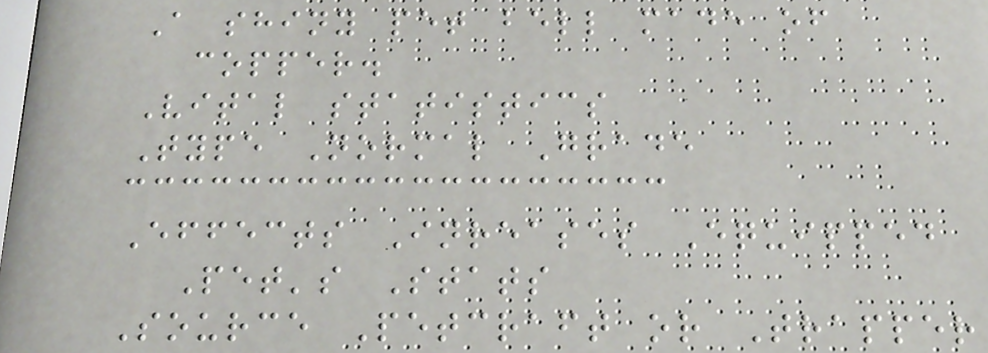A shiny pet bell made of
copper.
Vital statistics
Type Normal Grade
Effects Inreases Equipped
Pet's Stats
Source Petcraft or Trapper
